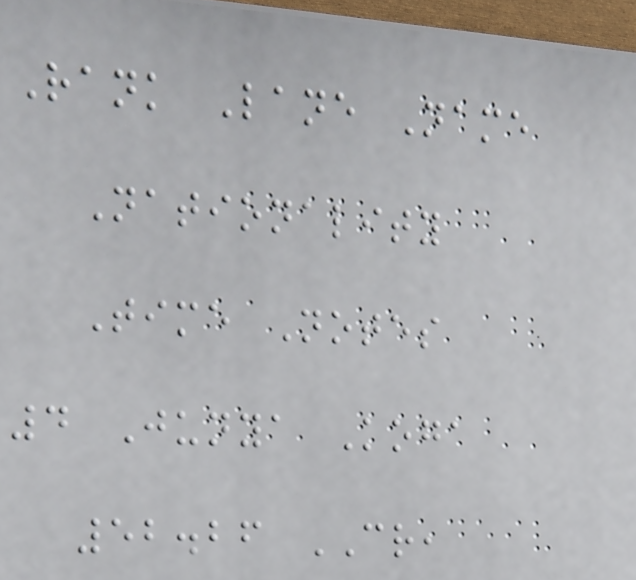Rank Lane Name
Nationality
Time Notes
4 Junya Koga
52.26 CR,
